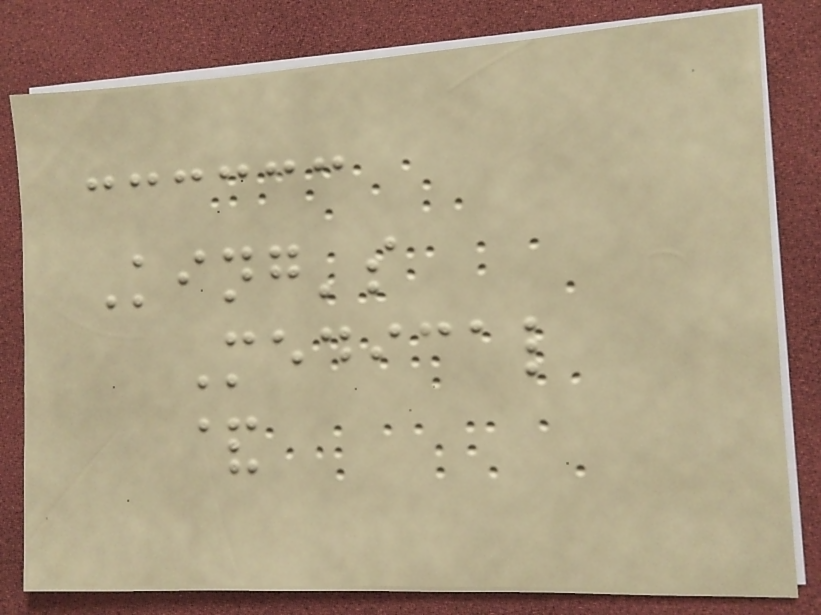King's
Medical
&
